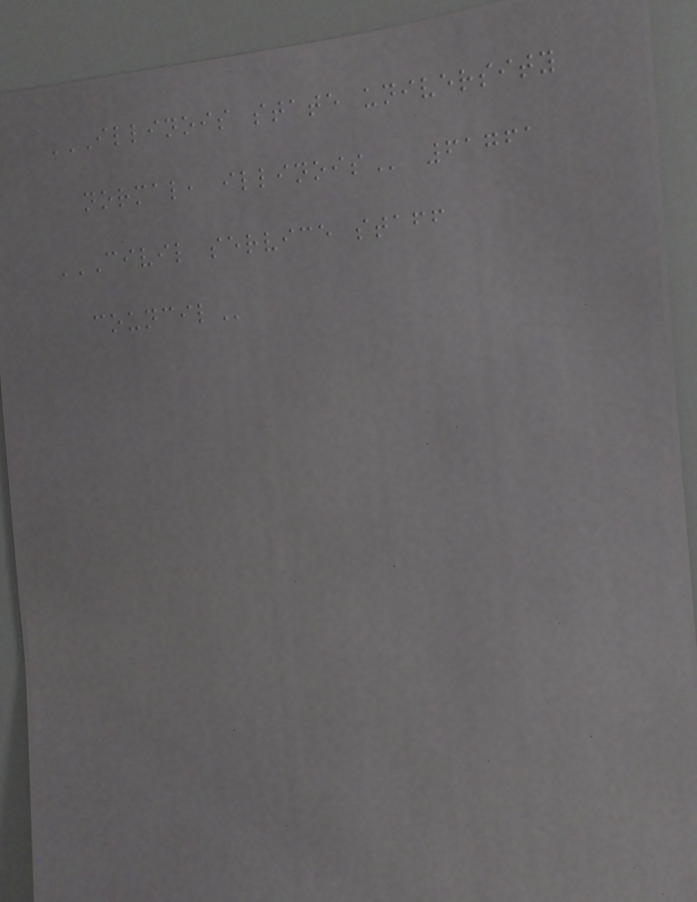ILLINOIS STATE UNIVERSITY
NORMAL, ILLINOIS 61761
CIVIL SERVICE STAFF
COUNCIL
